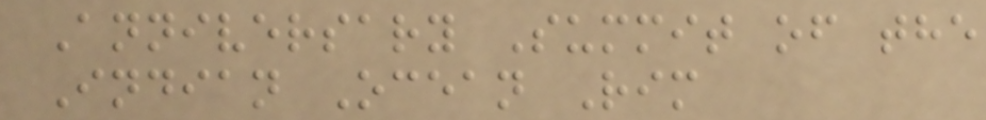Anniversary Summit of the
Indian Ocean Rim
